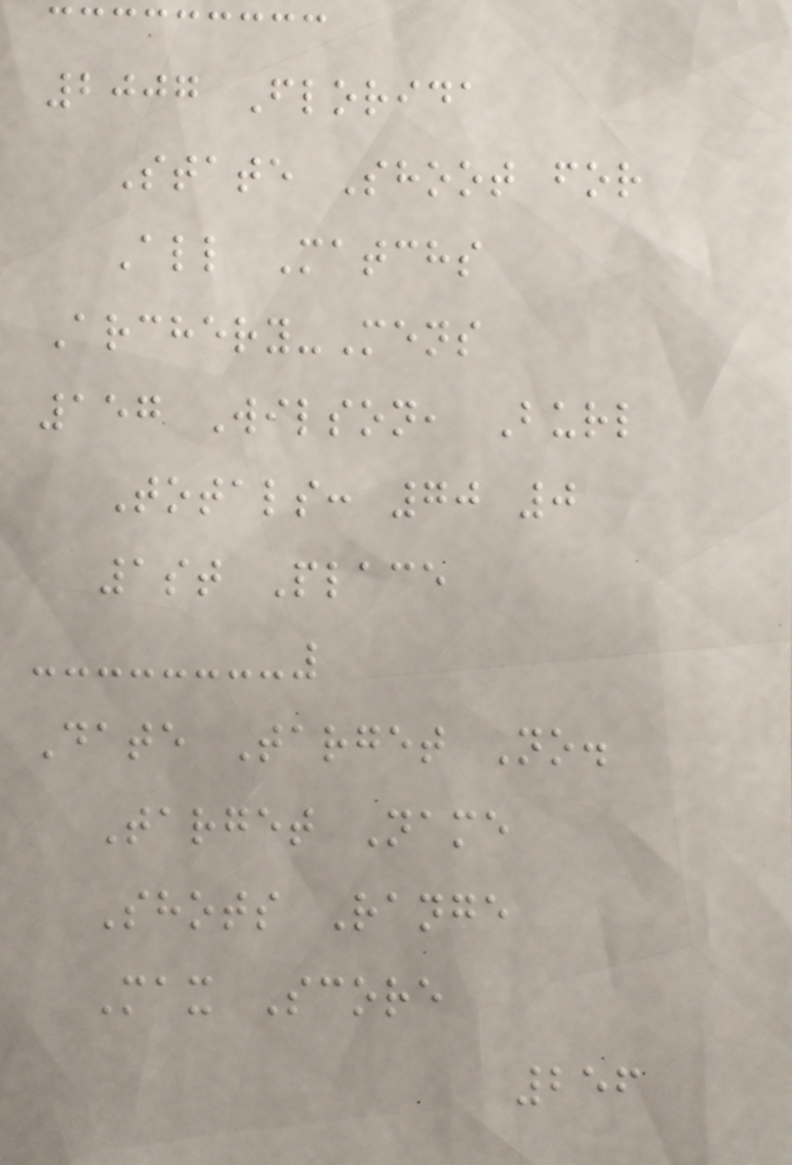2007 Florida
State Shoot for
All Matchs
Archery-Mens
157 Wilson, Burl
Totals: 70 0
1st Place
Date Target No.
Target Name
Shots Range
Max Score
256
